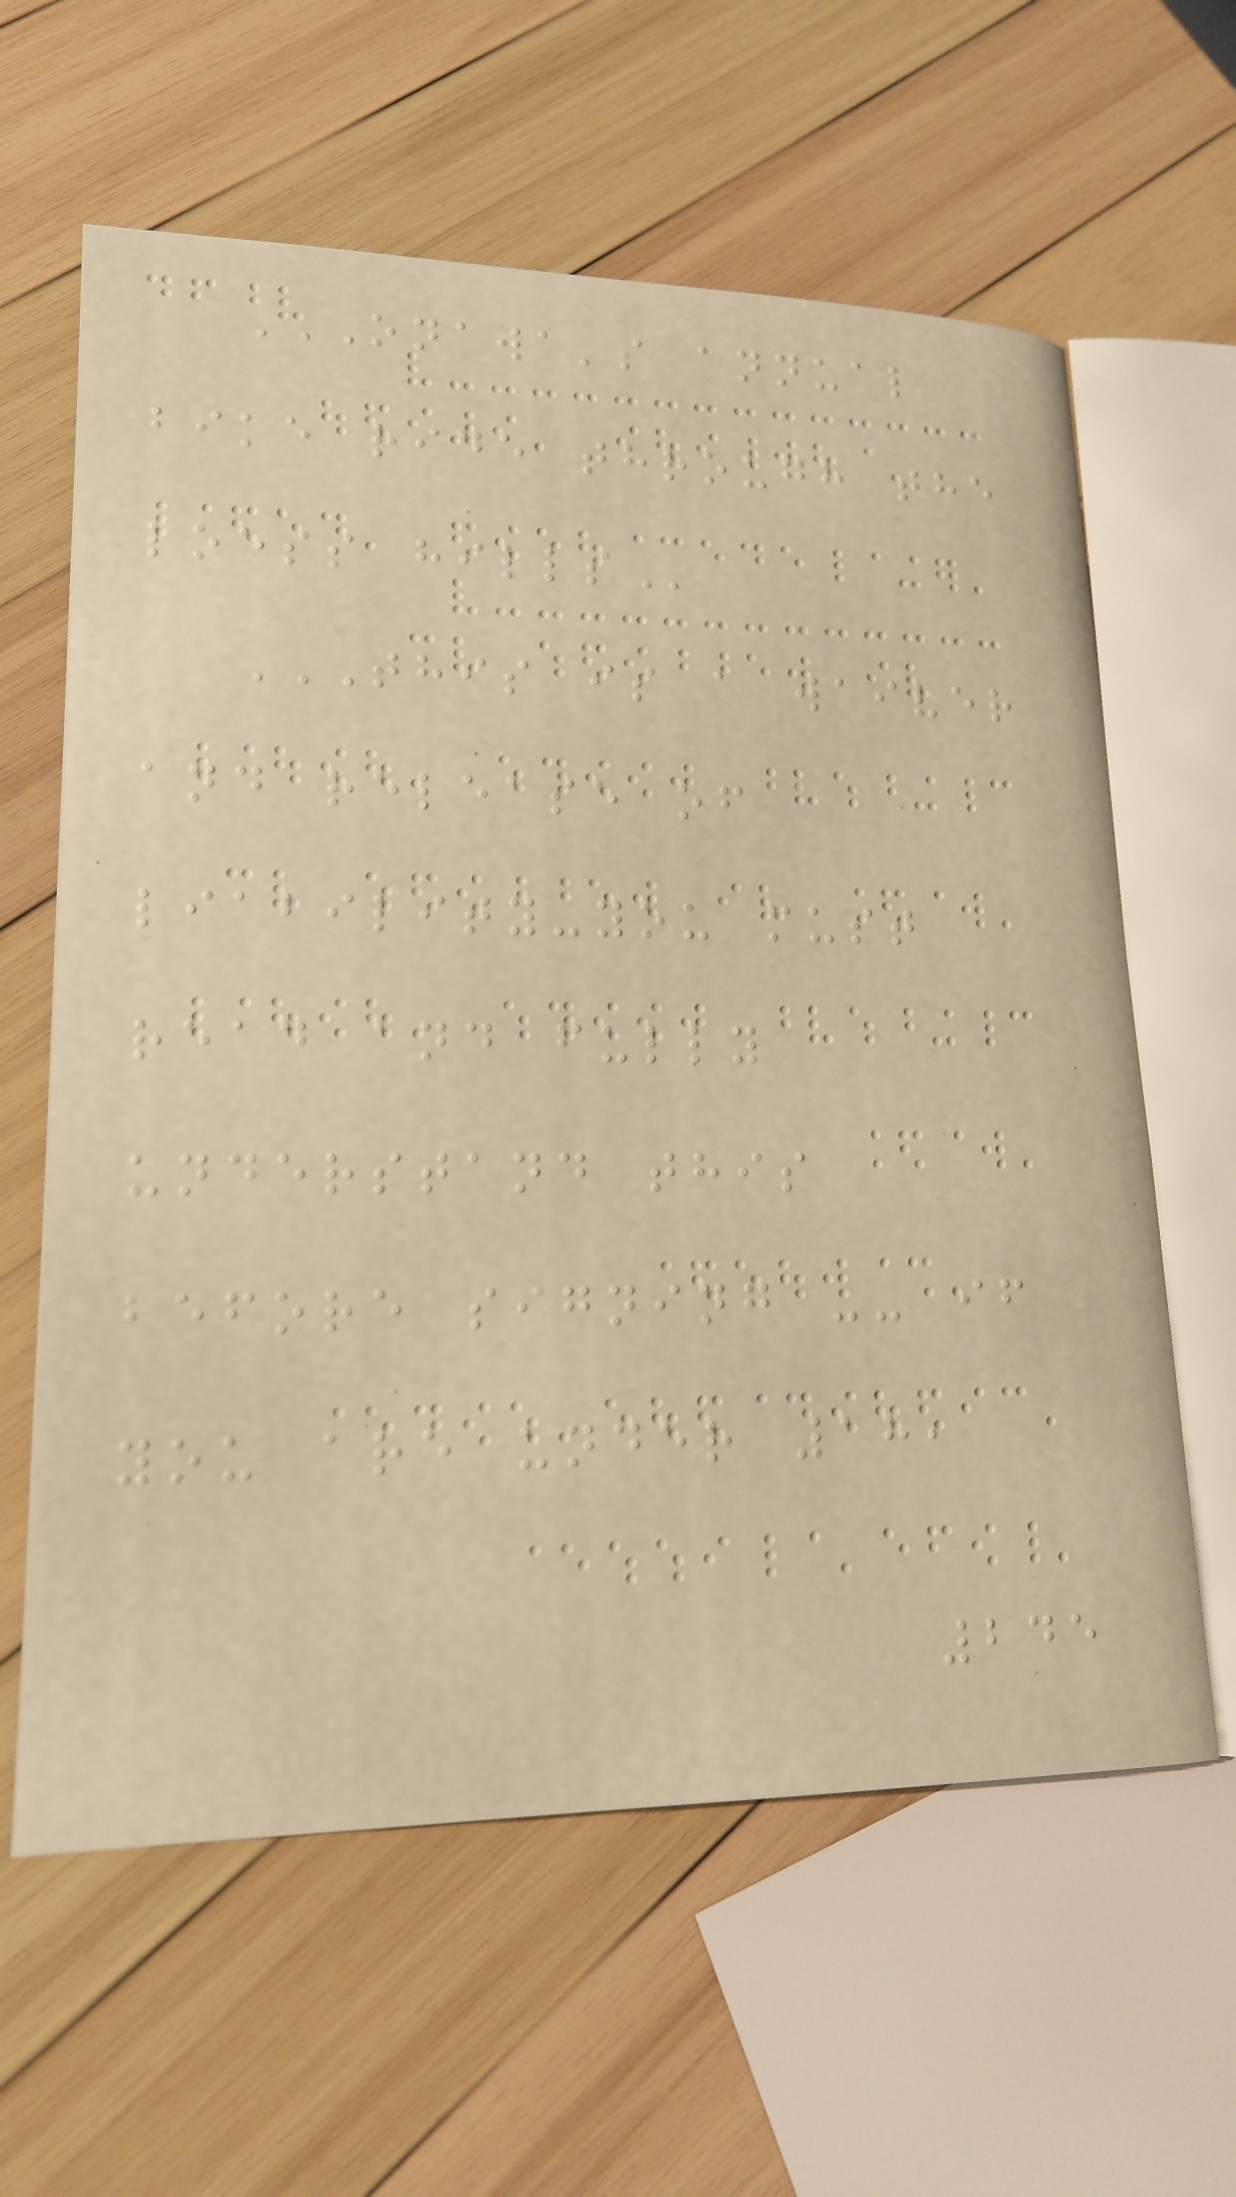ONAWA'S ANNUAL
BIKE RIDE THROUGH THE
LOESS HILLS
THIS IS A WAIVER
AND RELEASE OF
LIABILITY-YOU MUST
READ AND FULLY
UNDERSTAND THIS
BEFORE SIGNING -- IF
YOU ARE UNDER 18,
245
